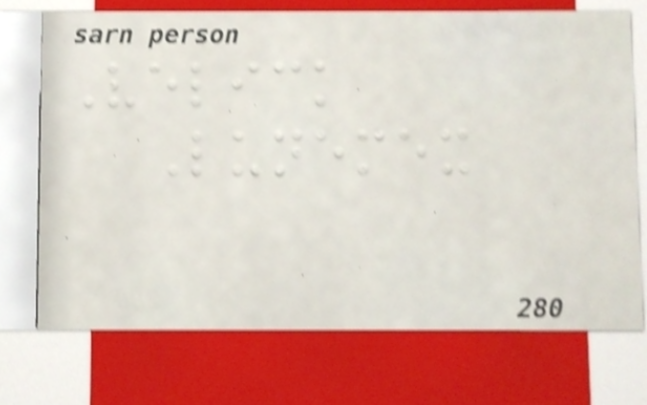Velick
Lunemex
